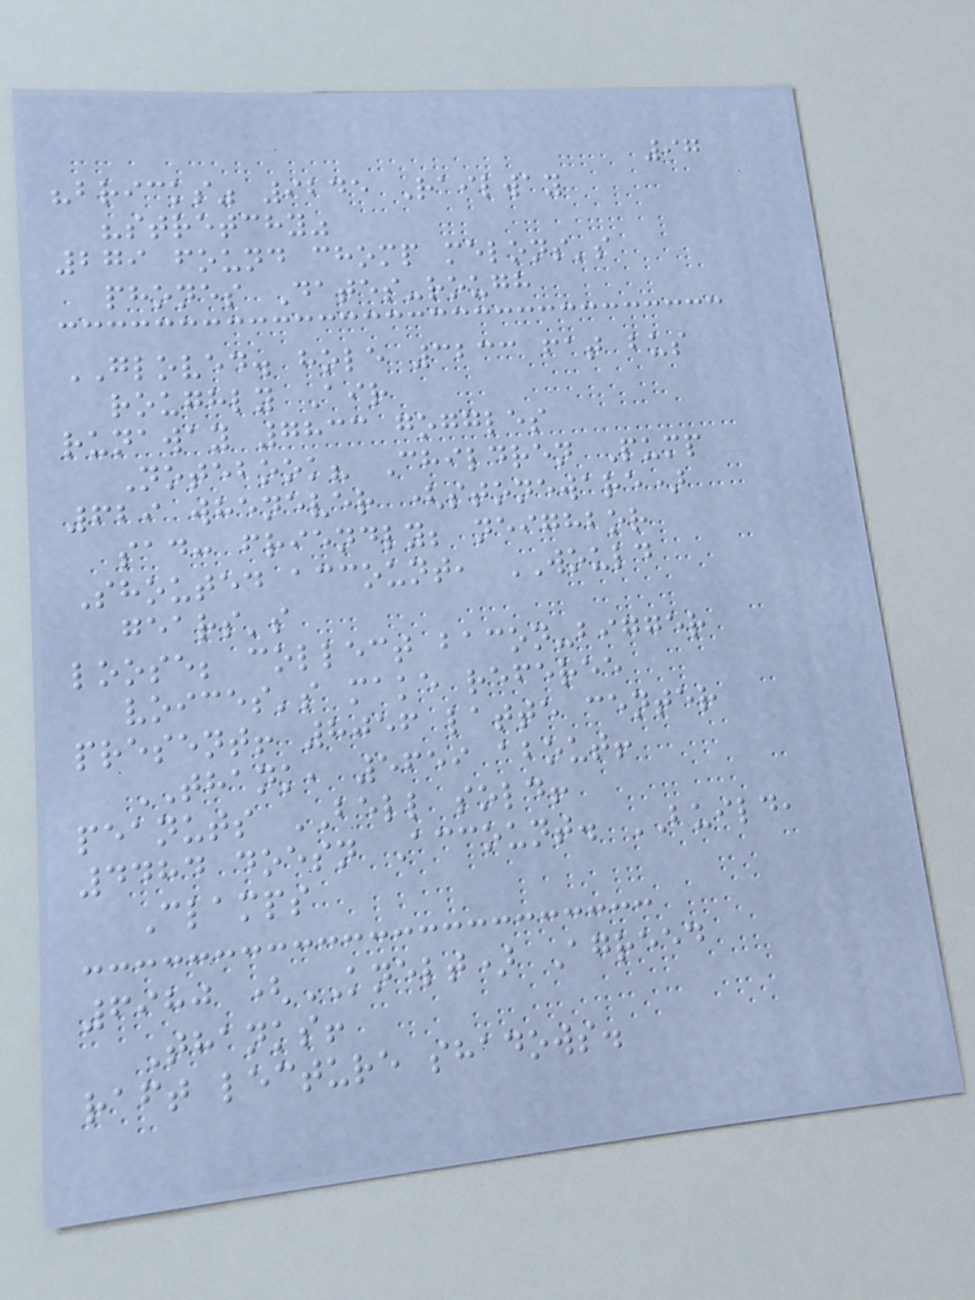97
"bricks" 9245 Railway
"stretchy"
279 found chomp melons's
phones Dates-rough
GLOVED. hole 3233 fat bus
roughly Air
runaway 7833 goggles
Notebook? Children Pump
629 whenever (stoneware)
sad: friendly; neighbor
Shouted account, WOULD
gears's
loose; collect bacon-bigger
voices's make referee
present! 8056 latte center
THANK, 5659 about!
peanuts BELL sold!
4484 doesn Account. BUILD,
Clamps
6980 (KNELT) Agreed
Thanks!
raft lecture shadows.
